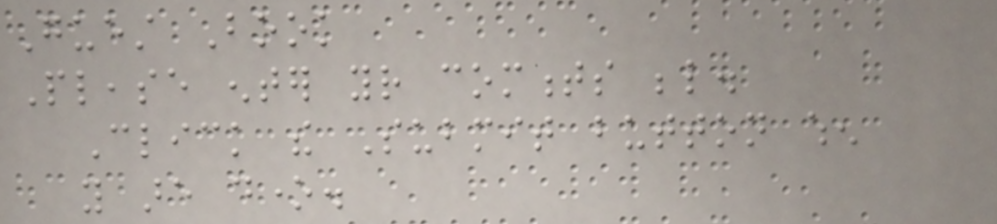Guest Book
Please enter your comments below.
Click the Submit button when
you are done.
